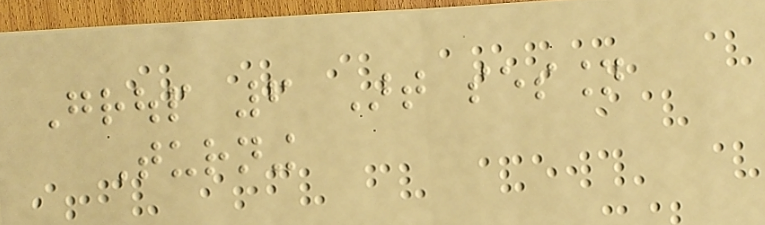Group 6 Art session
Turning
